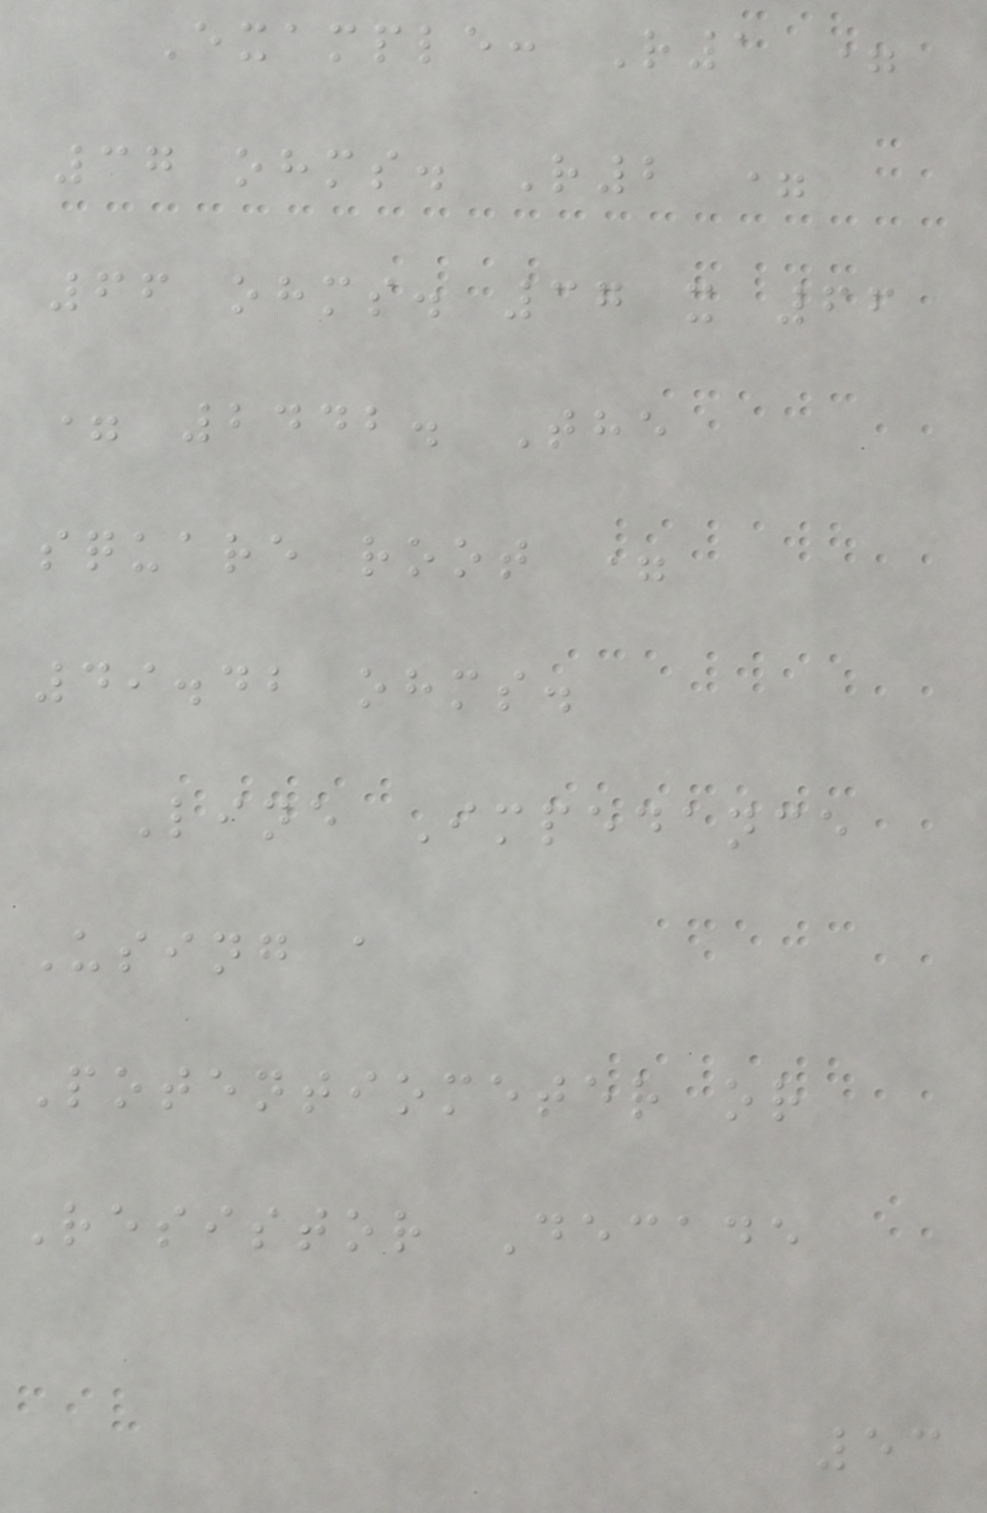Example: R1 =
37 ohms. R2 =
66 ohms. 37 x 66
= 2442. The
square root =
49.42 ohms.
Line Impedance
Using a
Potentiometer or
Resistor Decade
53
